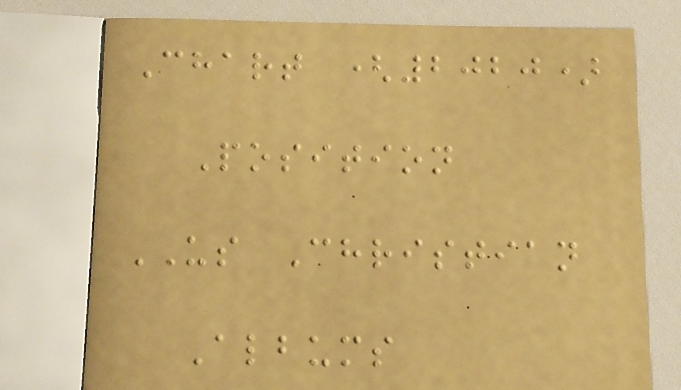Chart (2020)
Position
US Christian
Albums
